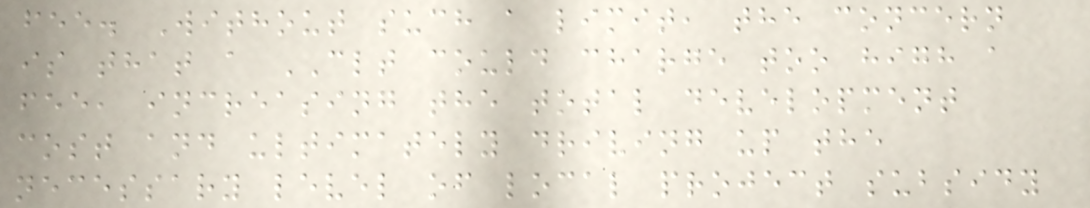fee. Without such a limit, the concern
is that a CLT could charge too high a
fee, increasing the total development
cost and ultimately driving up the
necessary level of local project subsidy
